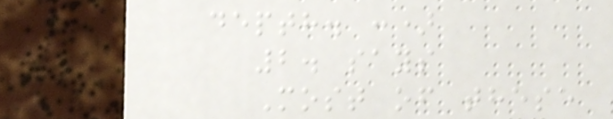depth. :)
2. says
Most of these
